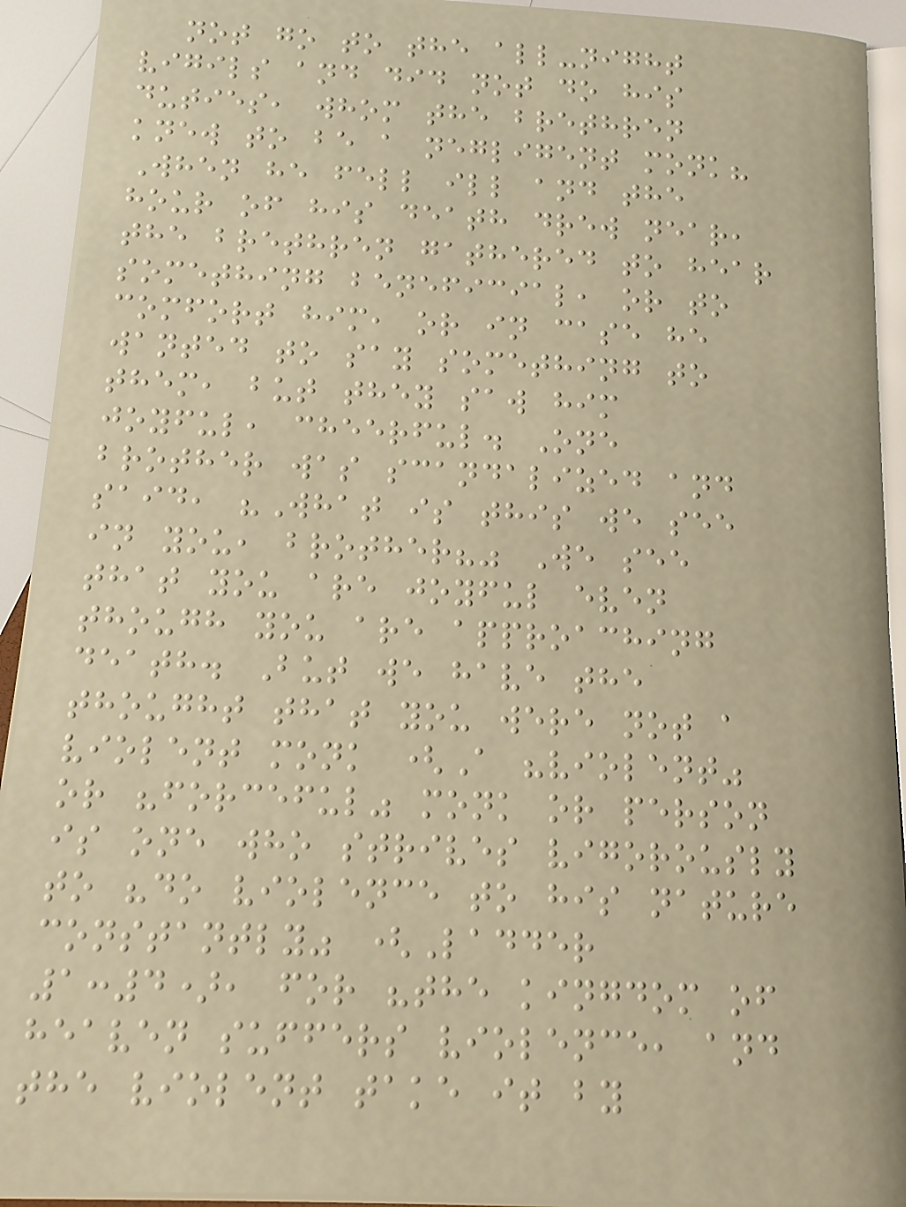not go to the all-night
vigils and did not do his
duties, whom the brethren
knew to be a negligent monk?
When he fell ill and the
hour of his death drew near,
the brethren gathered to hear
something beneficial, or to
comfort him, or in case he
wanted to say something to
them, but they saw him
joyful, cheerful. One
brother was scandalized and
said, "What is this we see
in you, brother?" We see
that you are joyful even
though you are approaching
death. But we have the
thought that you were not a
violent monk (A "violent"
or "forceful" monk or person
is one who strives vigorously
to "do violence to his nature
constantly" (Ladder
1:4), for "the kingdom of
heaven suffers violence, and
the violent take it by
